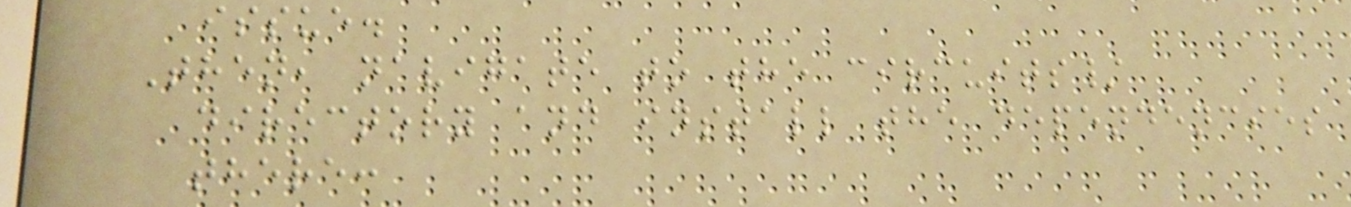issue.
Then, navigate to the circuits/
directory and install the dependencies
there:
